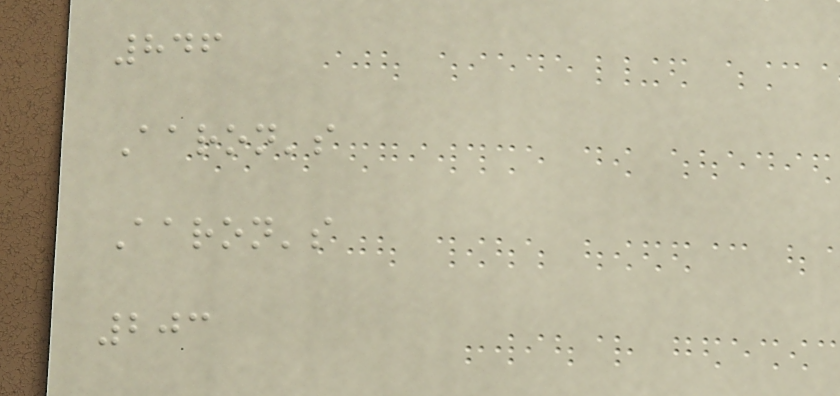846
Aaron's
Aaron's
203
